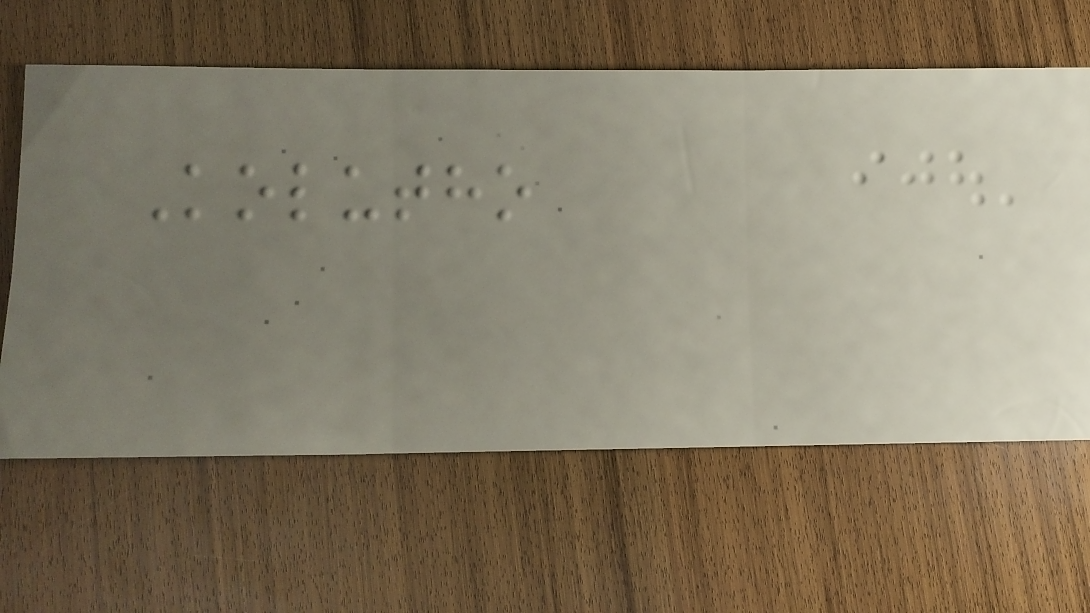Kolutho
